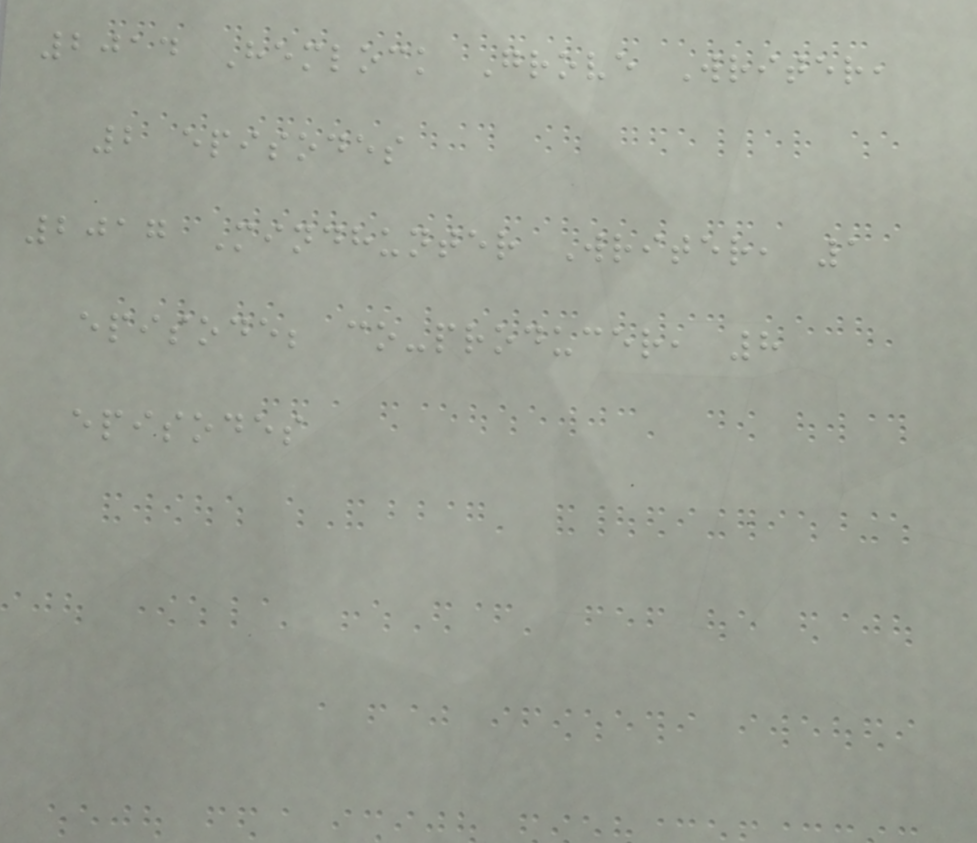2014 Hemlock Grove Writer,
2 episodes
2017 Mindhunter Writer, 1
episode; co-producer, 8
episodes
